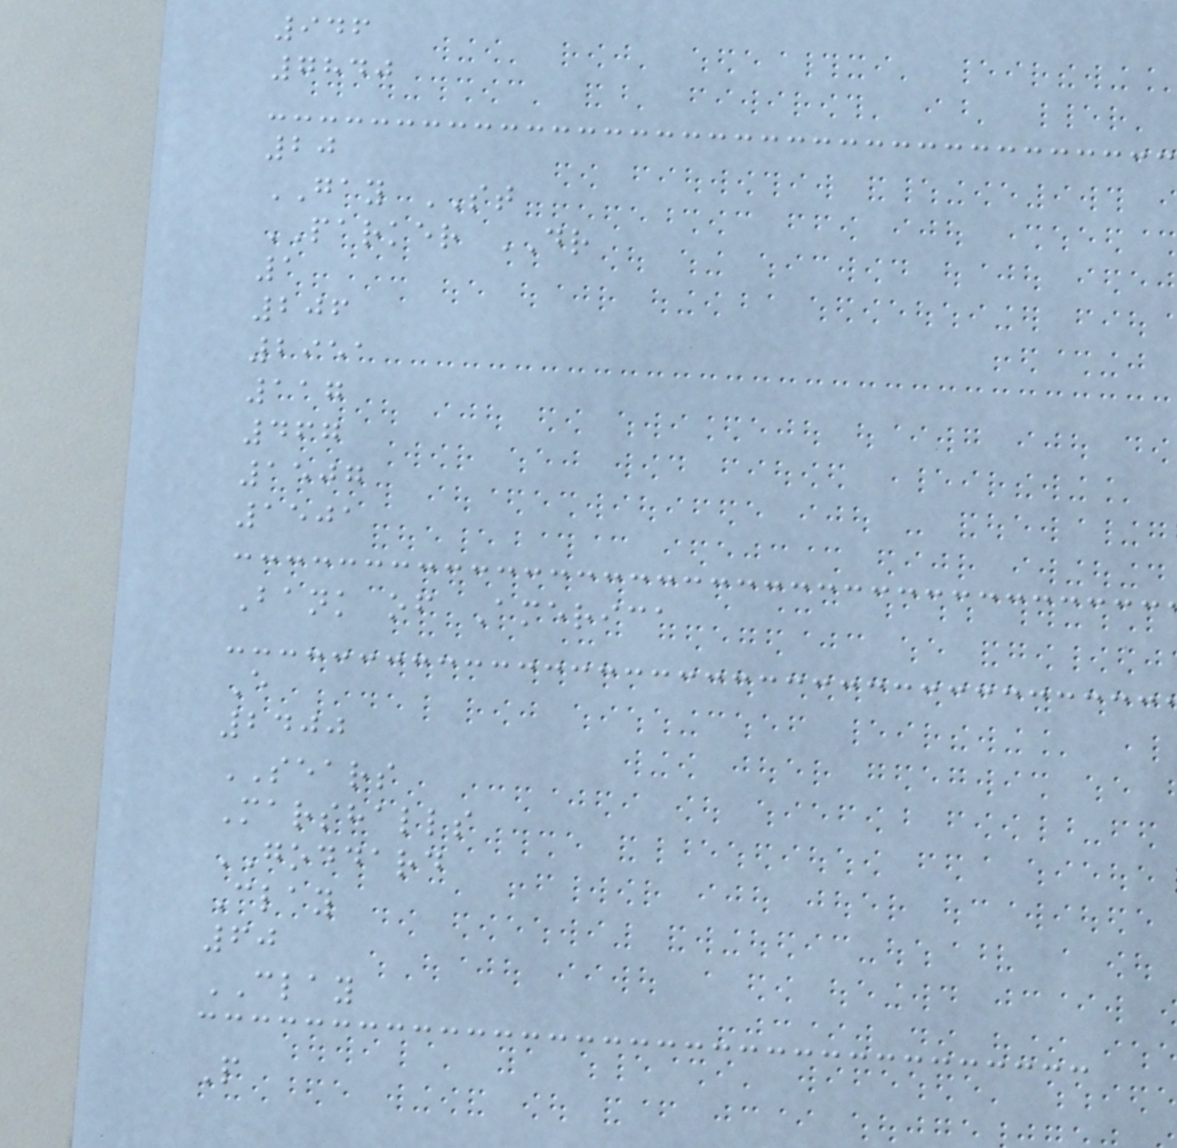946
7840
20
GAY ST
PARKER DR
1
206
2951
117
467
1507
1501
Bank of America
E
2400
SEARS
Marshalls
GODDARD
Clay
60
CLAY
P
